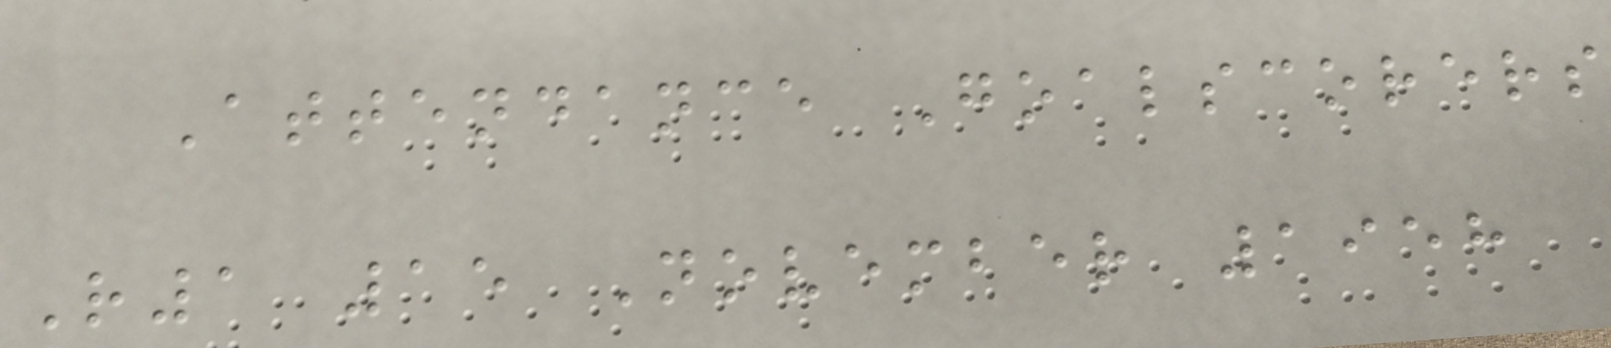Attendance Goalscorers
R1 15 November 1958
